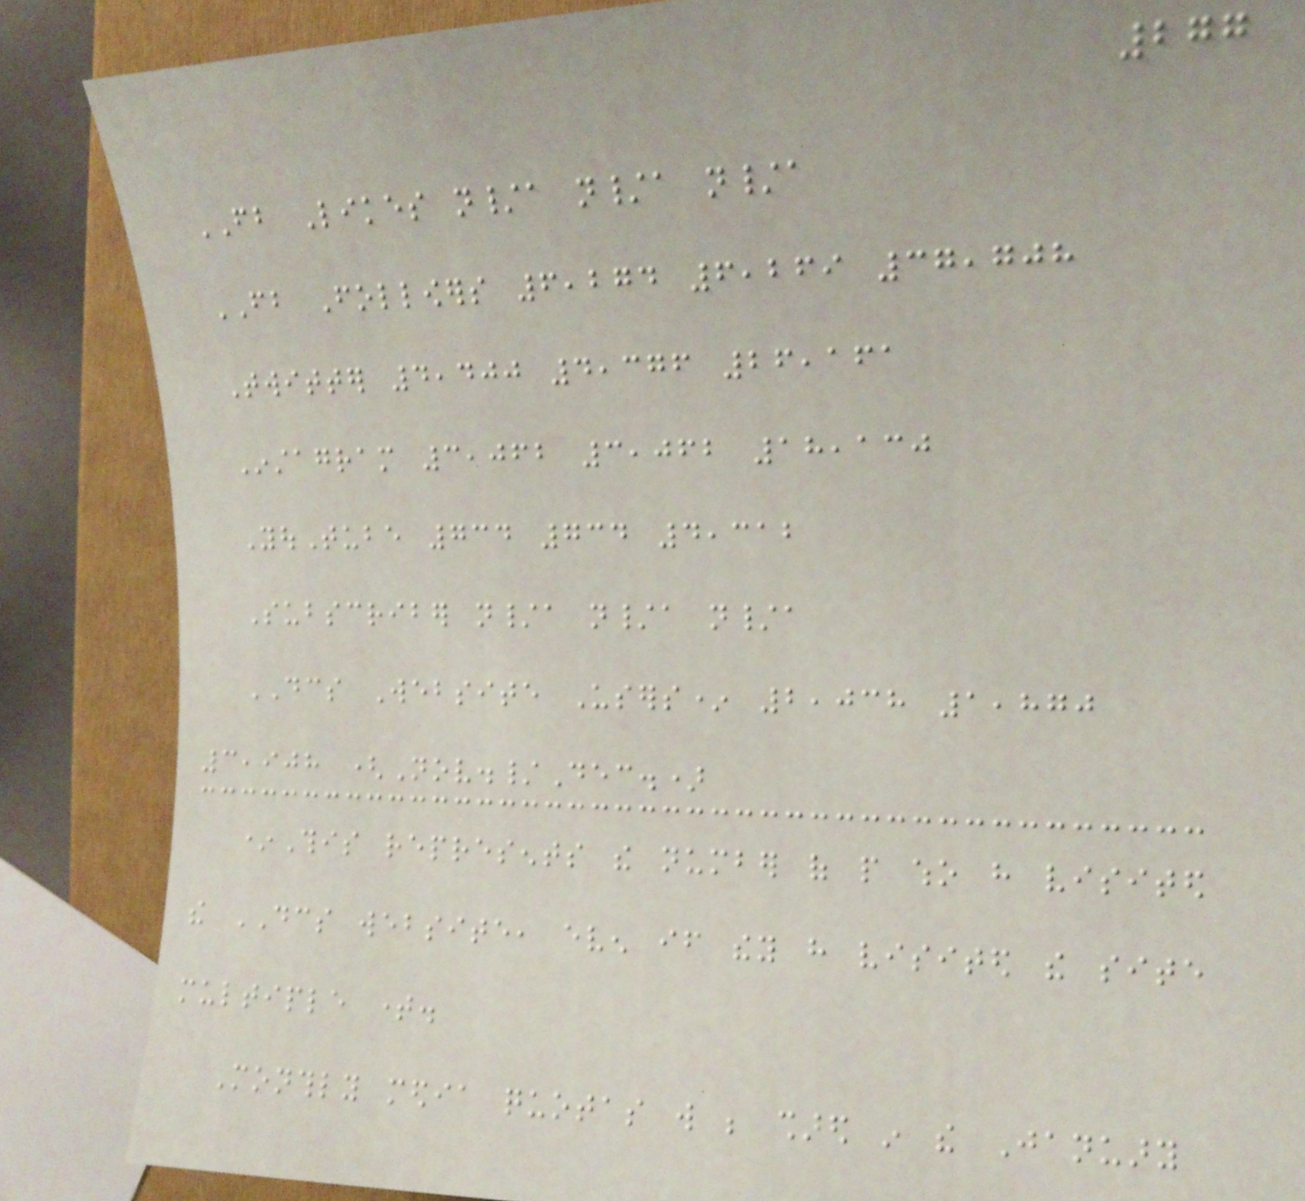277
FB Likes n/a n/a n/a
FB Followers 6,274 6,269 37,708
Twitter 4,400 4,376 26,161
Instagram 3,062 3,062 18,130
YouTube 734 734 4,312
Subscriber n/a n/a n/a
DCS Website Users* 2,038 1,870
3,908 (Nov./Dec.)
*This represents the number of people who have visited
the DCS website, even if they have visited the site
multiple time.
Monthly media quotas will be shared in the January
